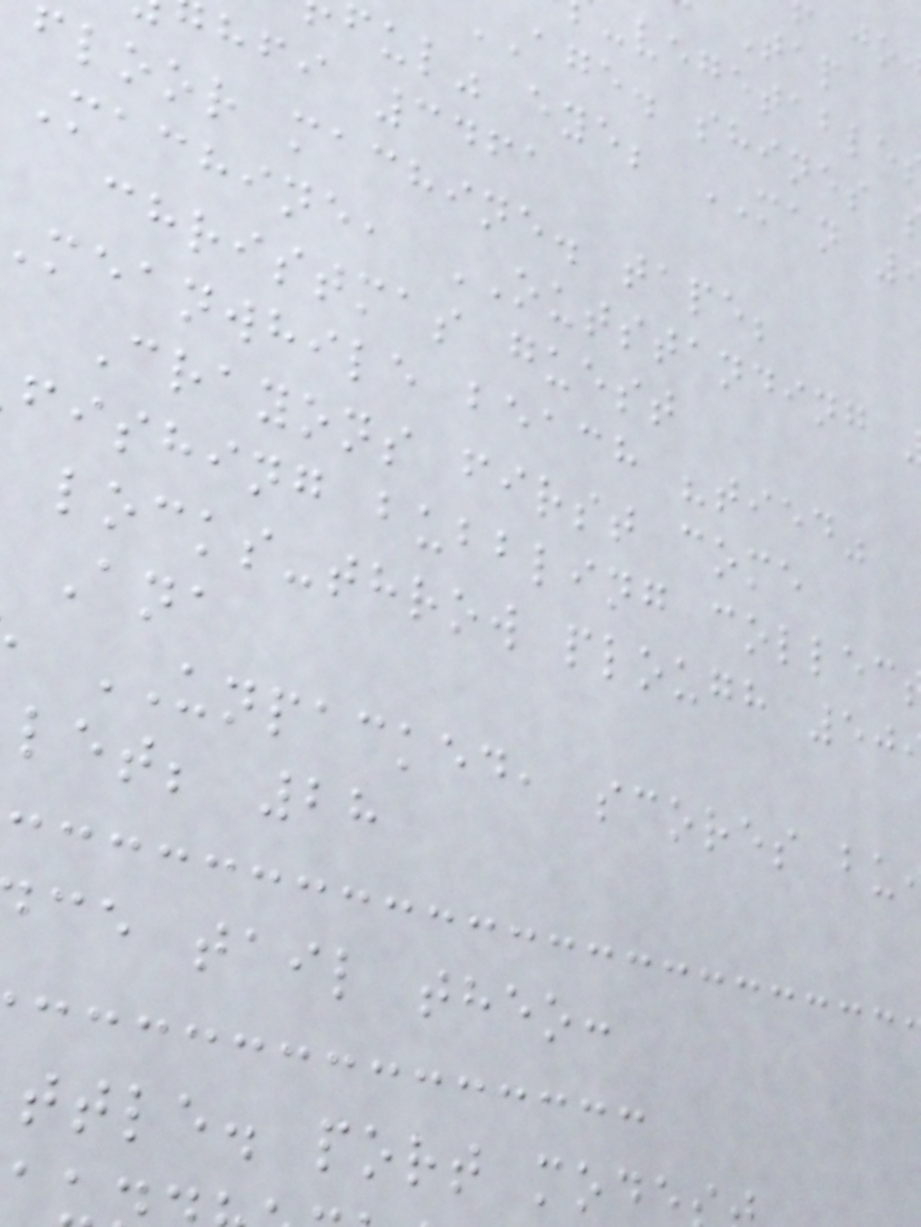age. shines
ful" eye; MAN
hfi 3461
floor machine. tape;
Machine, OUTSTANDING
christmas guest
meanwhile beach "tied"
Crayons first come
fishing bubbling collec
locks-throw plough 50
Ana
UNPACKED, scores bu
let; 28
ce tail theo:
ttle. port mod
